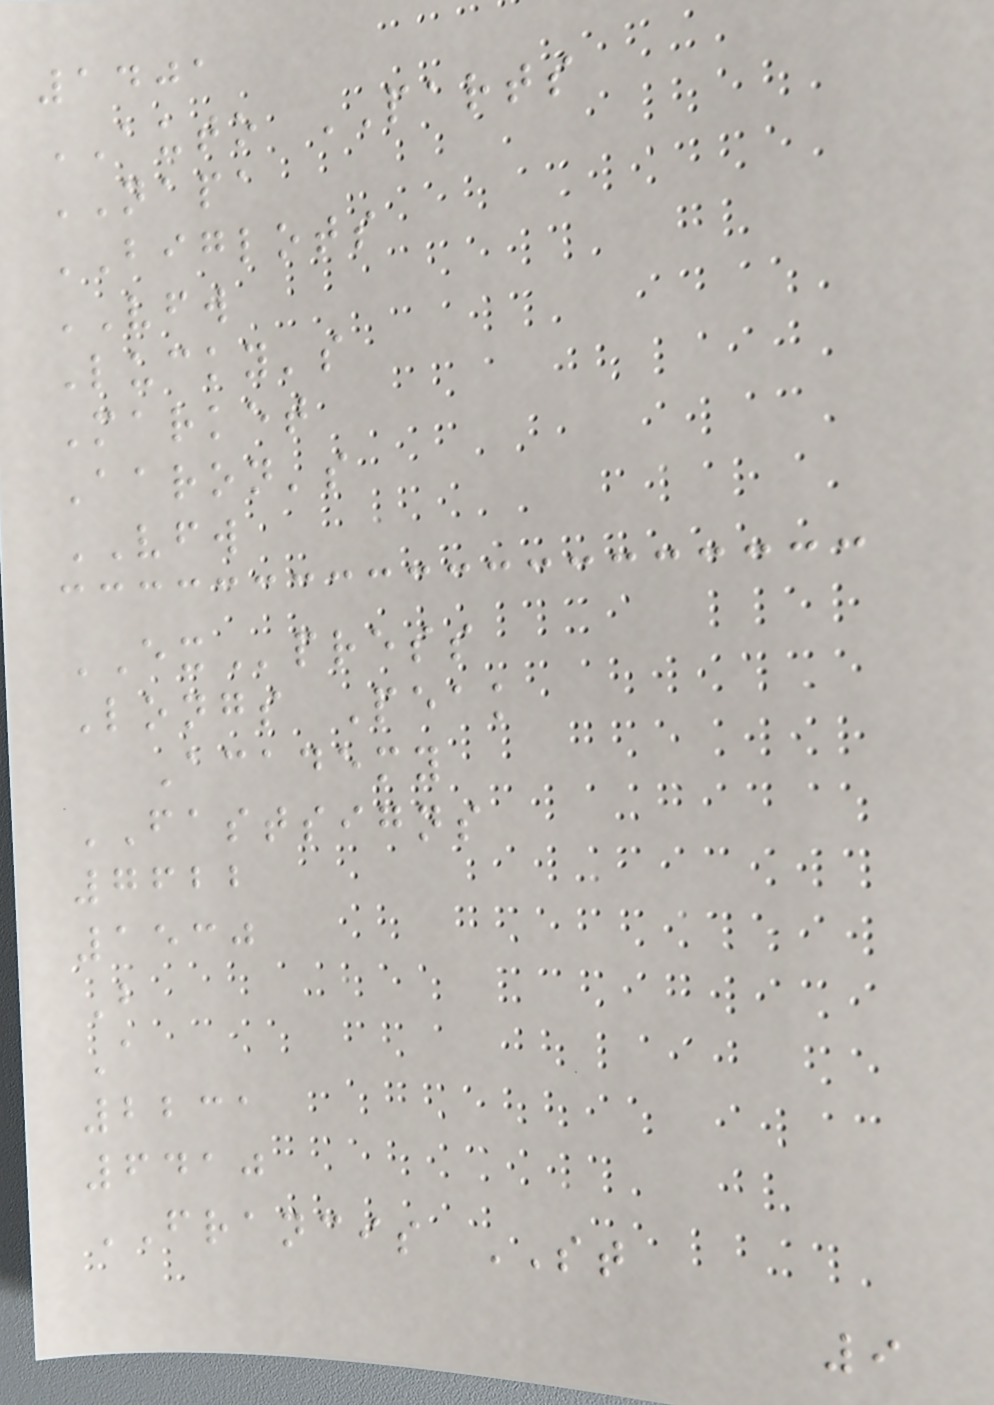1401
AUTO PARTS
NAPA
BIGLOTS
VFW
Lucky's
Market
Aaron's
VFW
EXpress
Longs Peak
Academy
FASTSIGNS
7622
1530
B
A
2231
6410
FRANCIS ST
9
